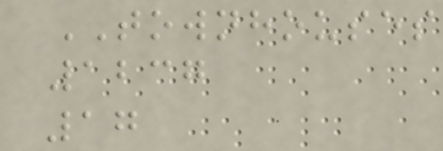TOWNHOUSES
1237
17
